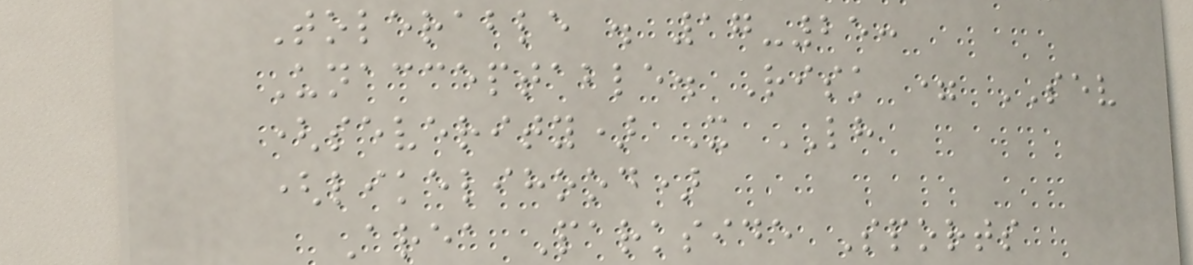Tolerable . 17-25:
Unacceptable. Risk = SEV
(severity) X LH
(likelihood)
Area Parkside Sports
